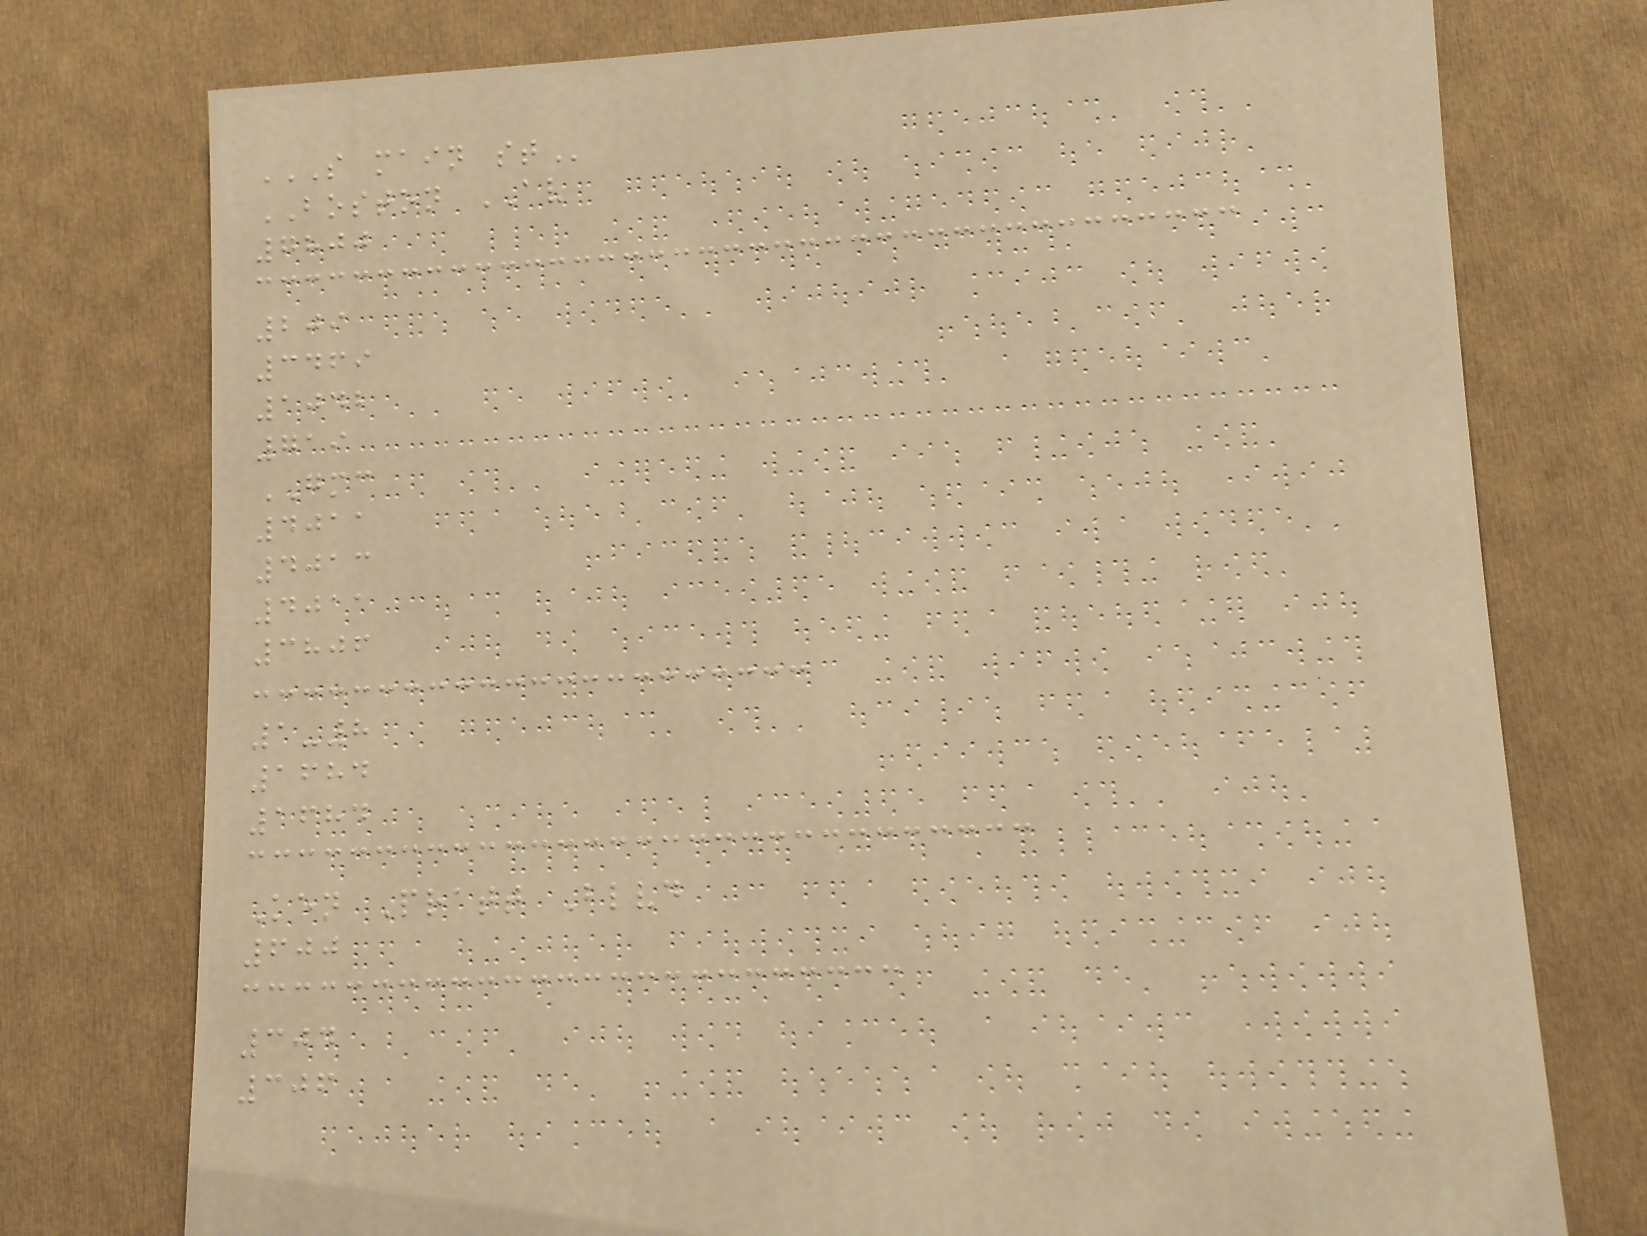S MAIN ST
BOSTON AV
7800
209
3469
1042
719
GMC
4011
4013
4011
3806
1-8
1684
1684
Ken Pratt Blvd
600
304
306
